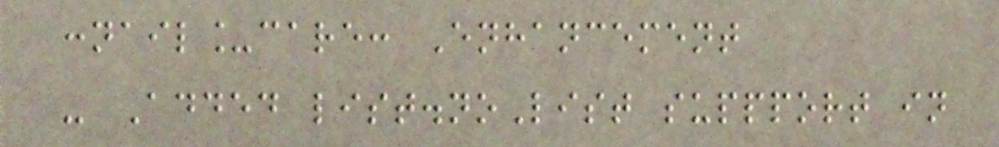:nail_care: Enhancement
- Added list.noList suppport in
